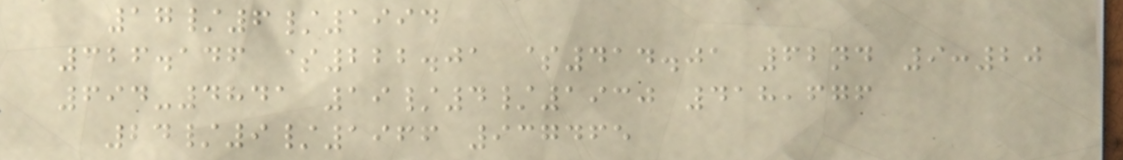17/6/1994
326.146 $222.01 $414.01 62nd 9:20
694-4841 19/4/1930 418,676
24/9/1966 937465
